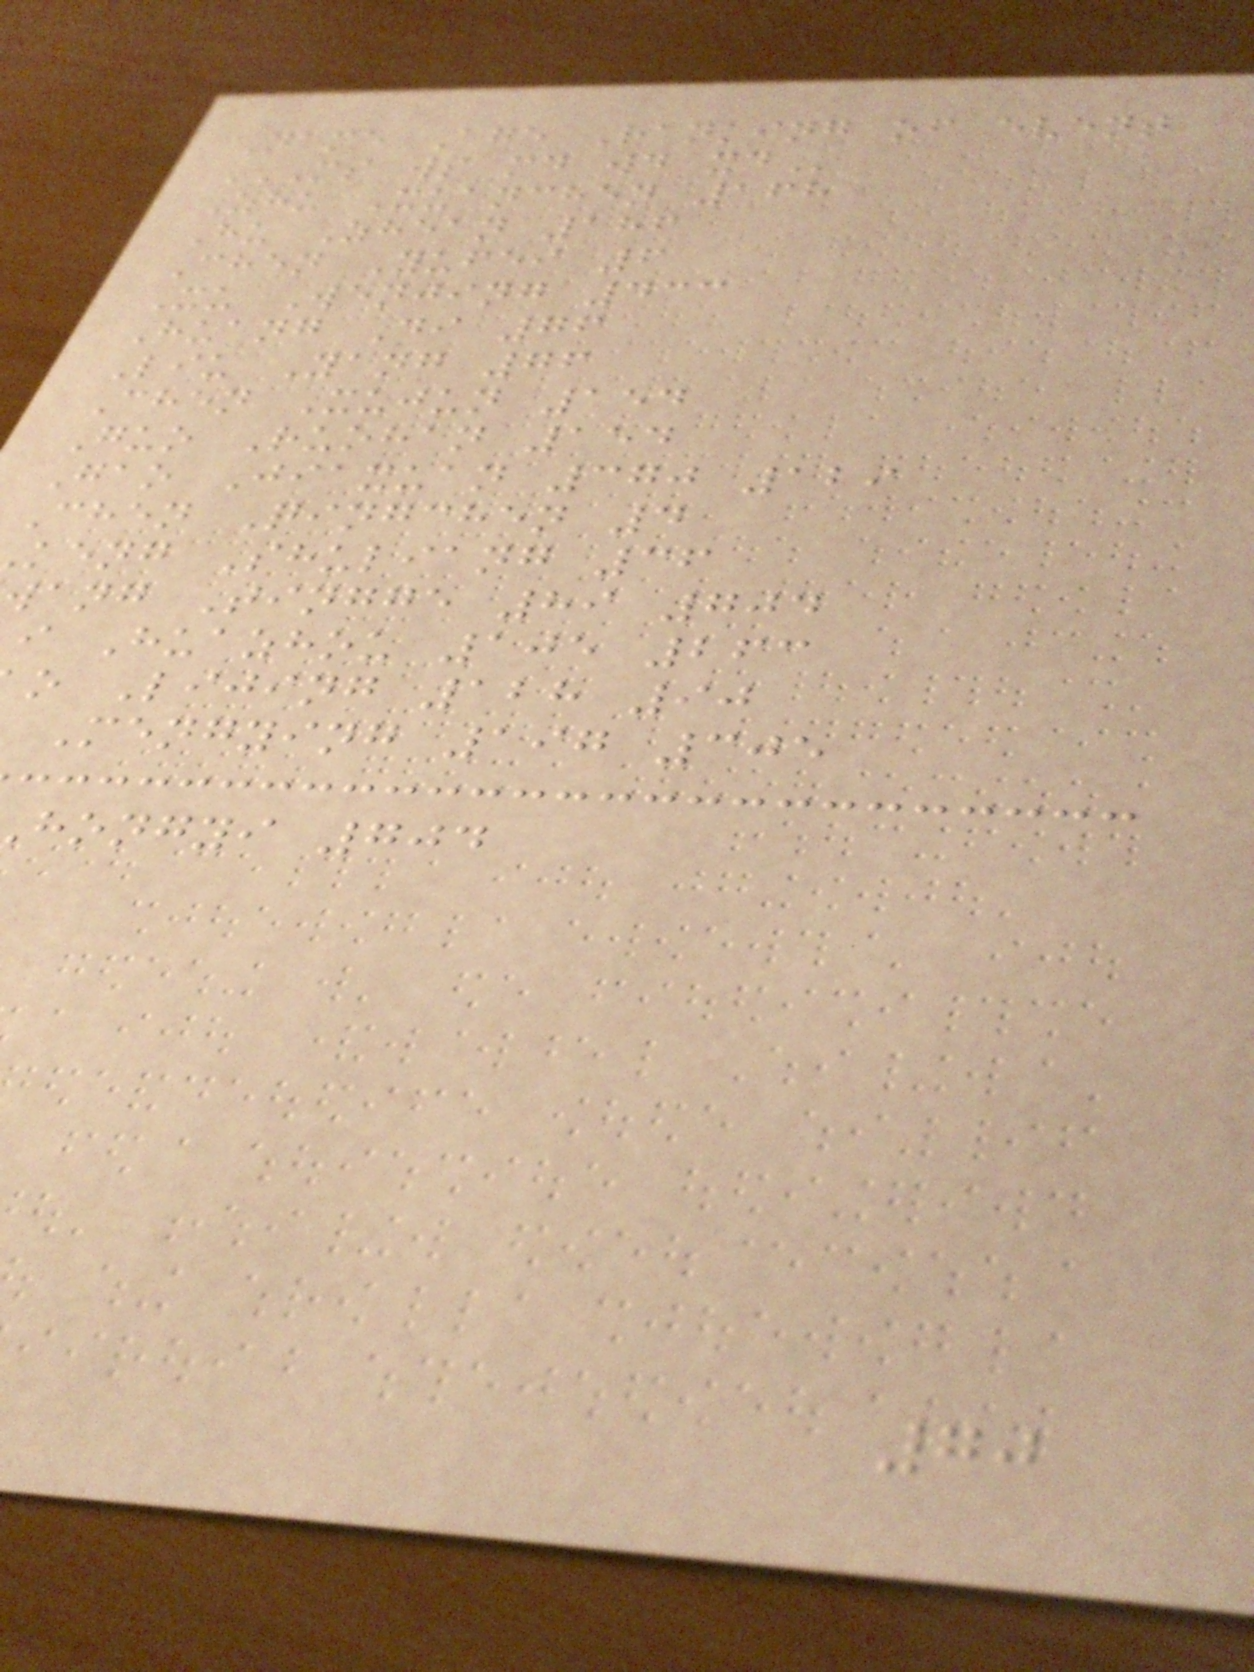Name Age Ranking of event
MS WS MD WD XD
Zhu Xuanchen 168
Hu Zhean 186
Chen Yufei 6
Xu Wenjing 433
Huang Di 76
Liu Yang 76
Chen Xujun 154
Guo Ruohan 154
Gao Jiaxuan 370 129
Chen Qingchen 4
keng Shuliang 36
ang Tingge 89 704
i Huazhou 105 263
o Lijing 128 90
Mengying 197 305
hongyi 704
70
